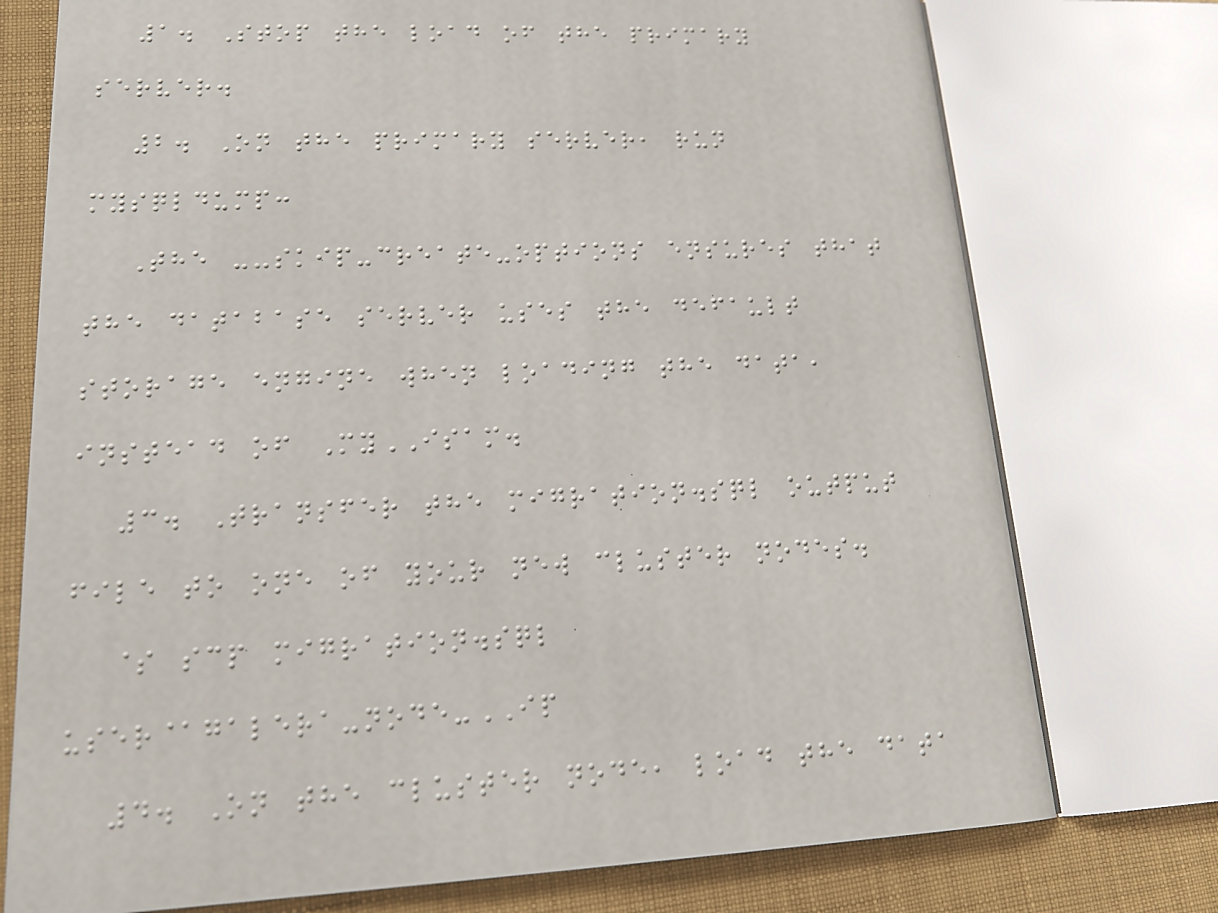1. Stop the load of the primary
server.
2. On the primary server, run
mysqldump:
The --skip-create-options ensures that
the database server uses the default
storage engine when loading the data,
instead of MyISAM.
3. Transfer the migration.sql output
file to one of your new cluster nodes.
$ scp migration.sql
user@galera-node-IP
4. On the cluster node, load the data
